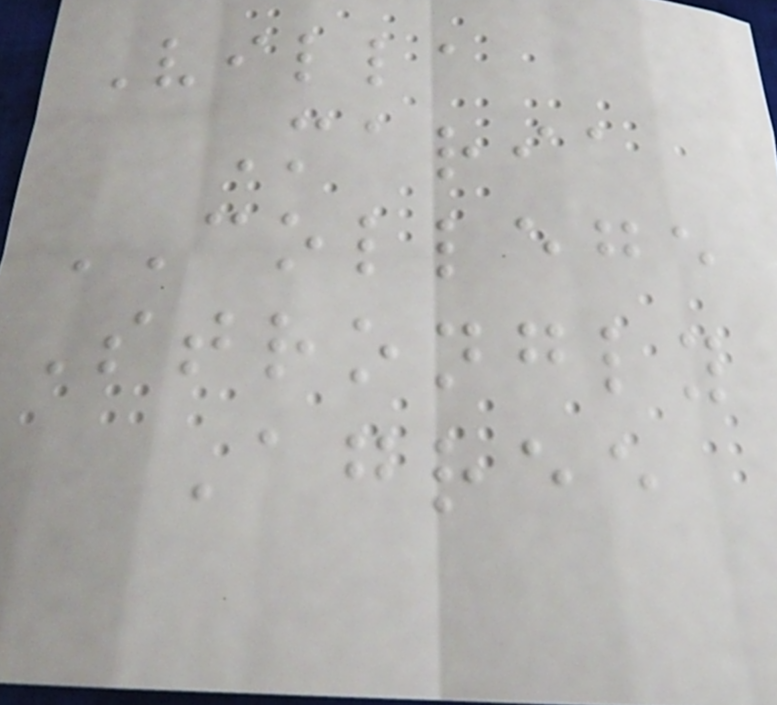Villa
Maria
COLLEGE
Strongly
Agree
